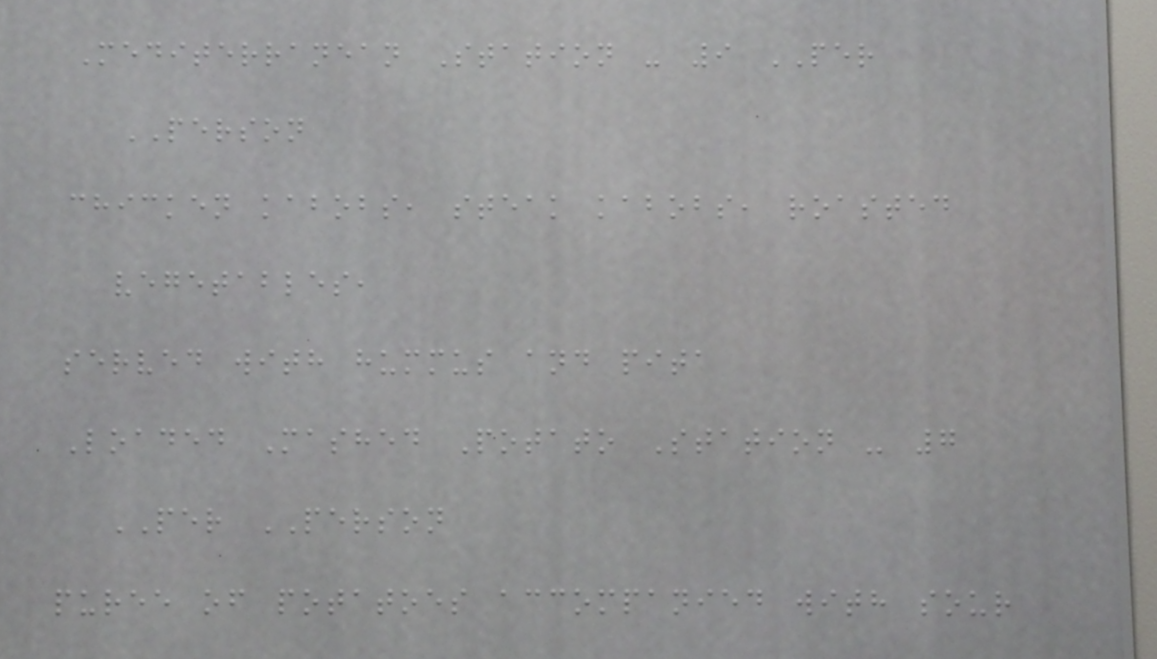Mediterranean Station - 9 PER
PERSON
chicken kabobs, steak kabobs, roasted
vegetables,
served with hummus and pita
Loaded Mashed Potato Station - 7
PER PERSON
puree of potatoes accompanied with sour
